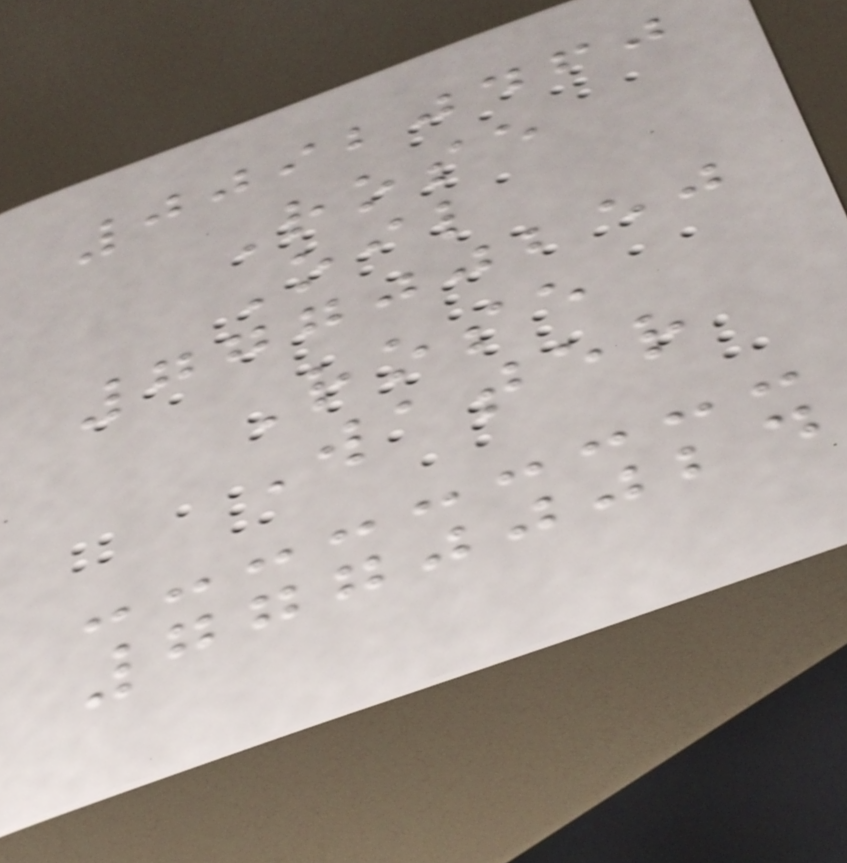00920460
Rose
Oil
77700250
Rose
Water
77700024
